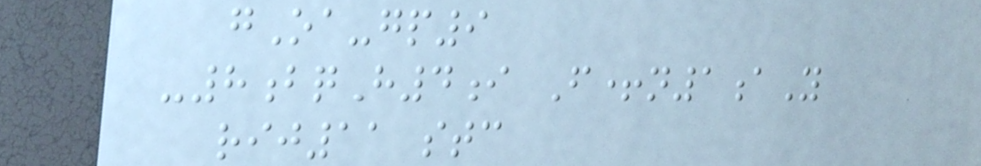gOa-gp9
-8bqH4i F+n1aY
rij11 stc
